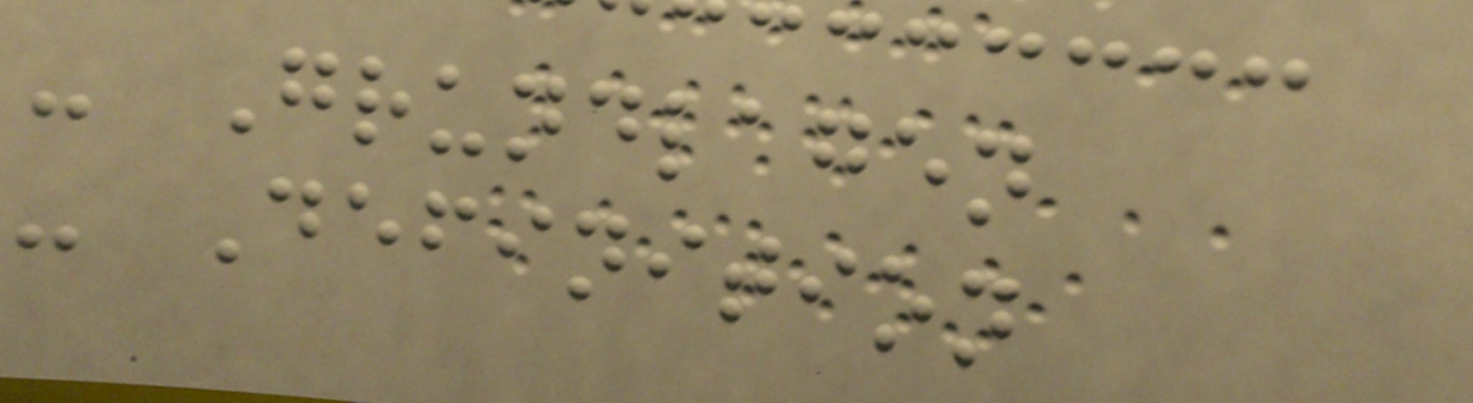- Grundlagen
- Definition
